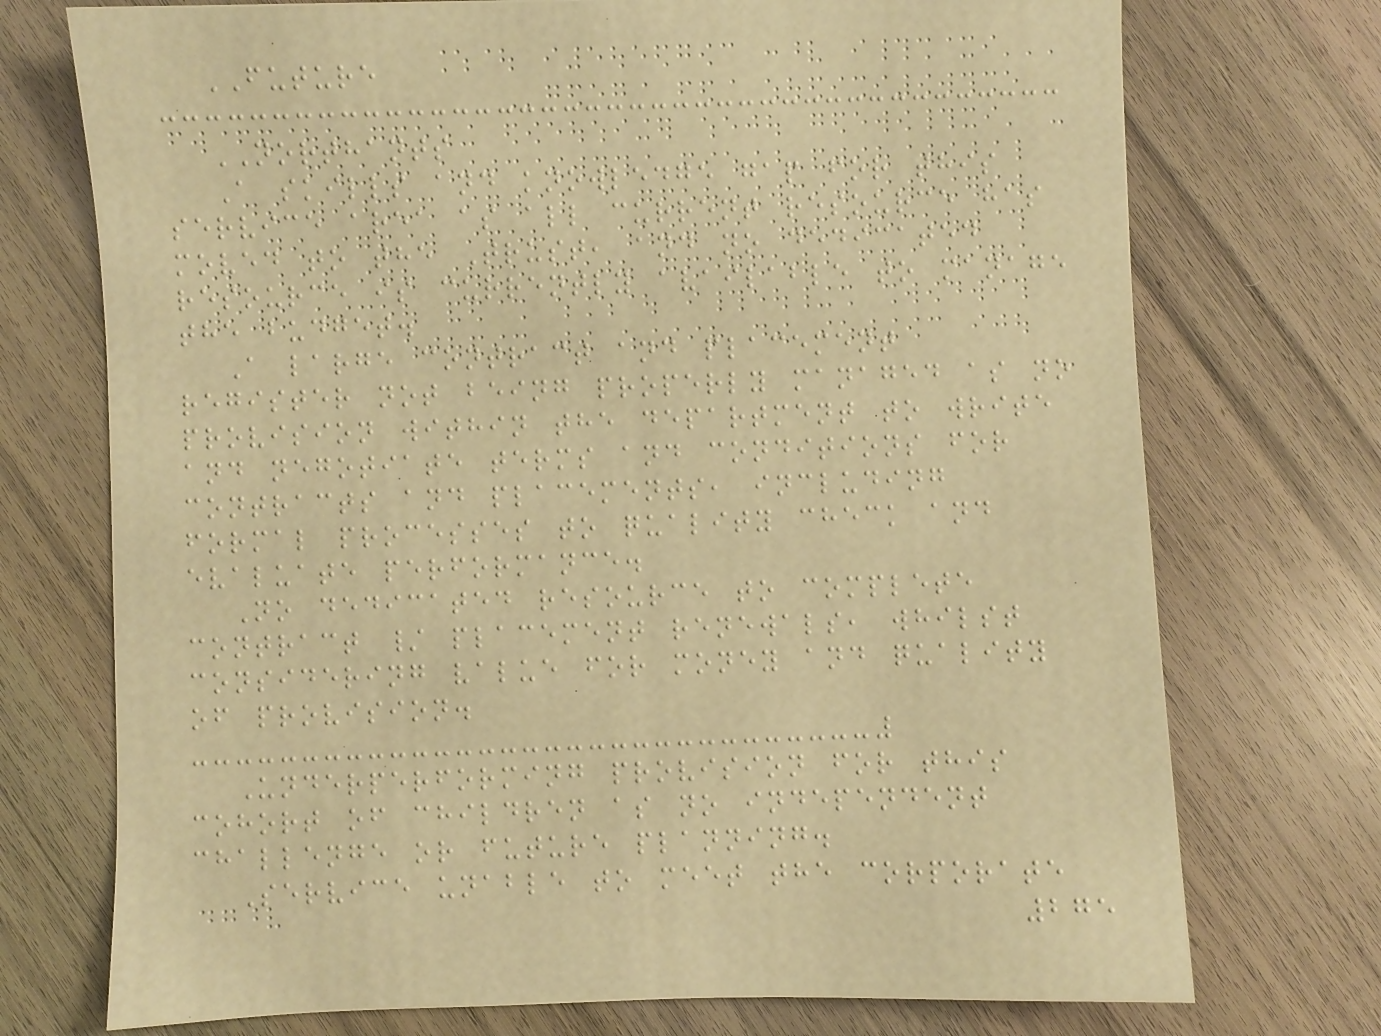FUTURE
NORTHANTS
A skills and knowledge gap for this
service area as all current resource has
moved to the Trust, and no dedicated
resource is currently available to manage
the budget.
A large contract and placement
register not being properly managed as no
provision within the department to write
and negotiate terms and conditions for
contracts and placements, including
formal processes to quality check and
evaluate performance.
No dedicated resource to complete
contract / placement renewals, whilst
considering value for money and quality
of provision.
Underperforming provision for this
cohort of children as no independent
challenge or future planning.
Service unable to meet the corporate
275
